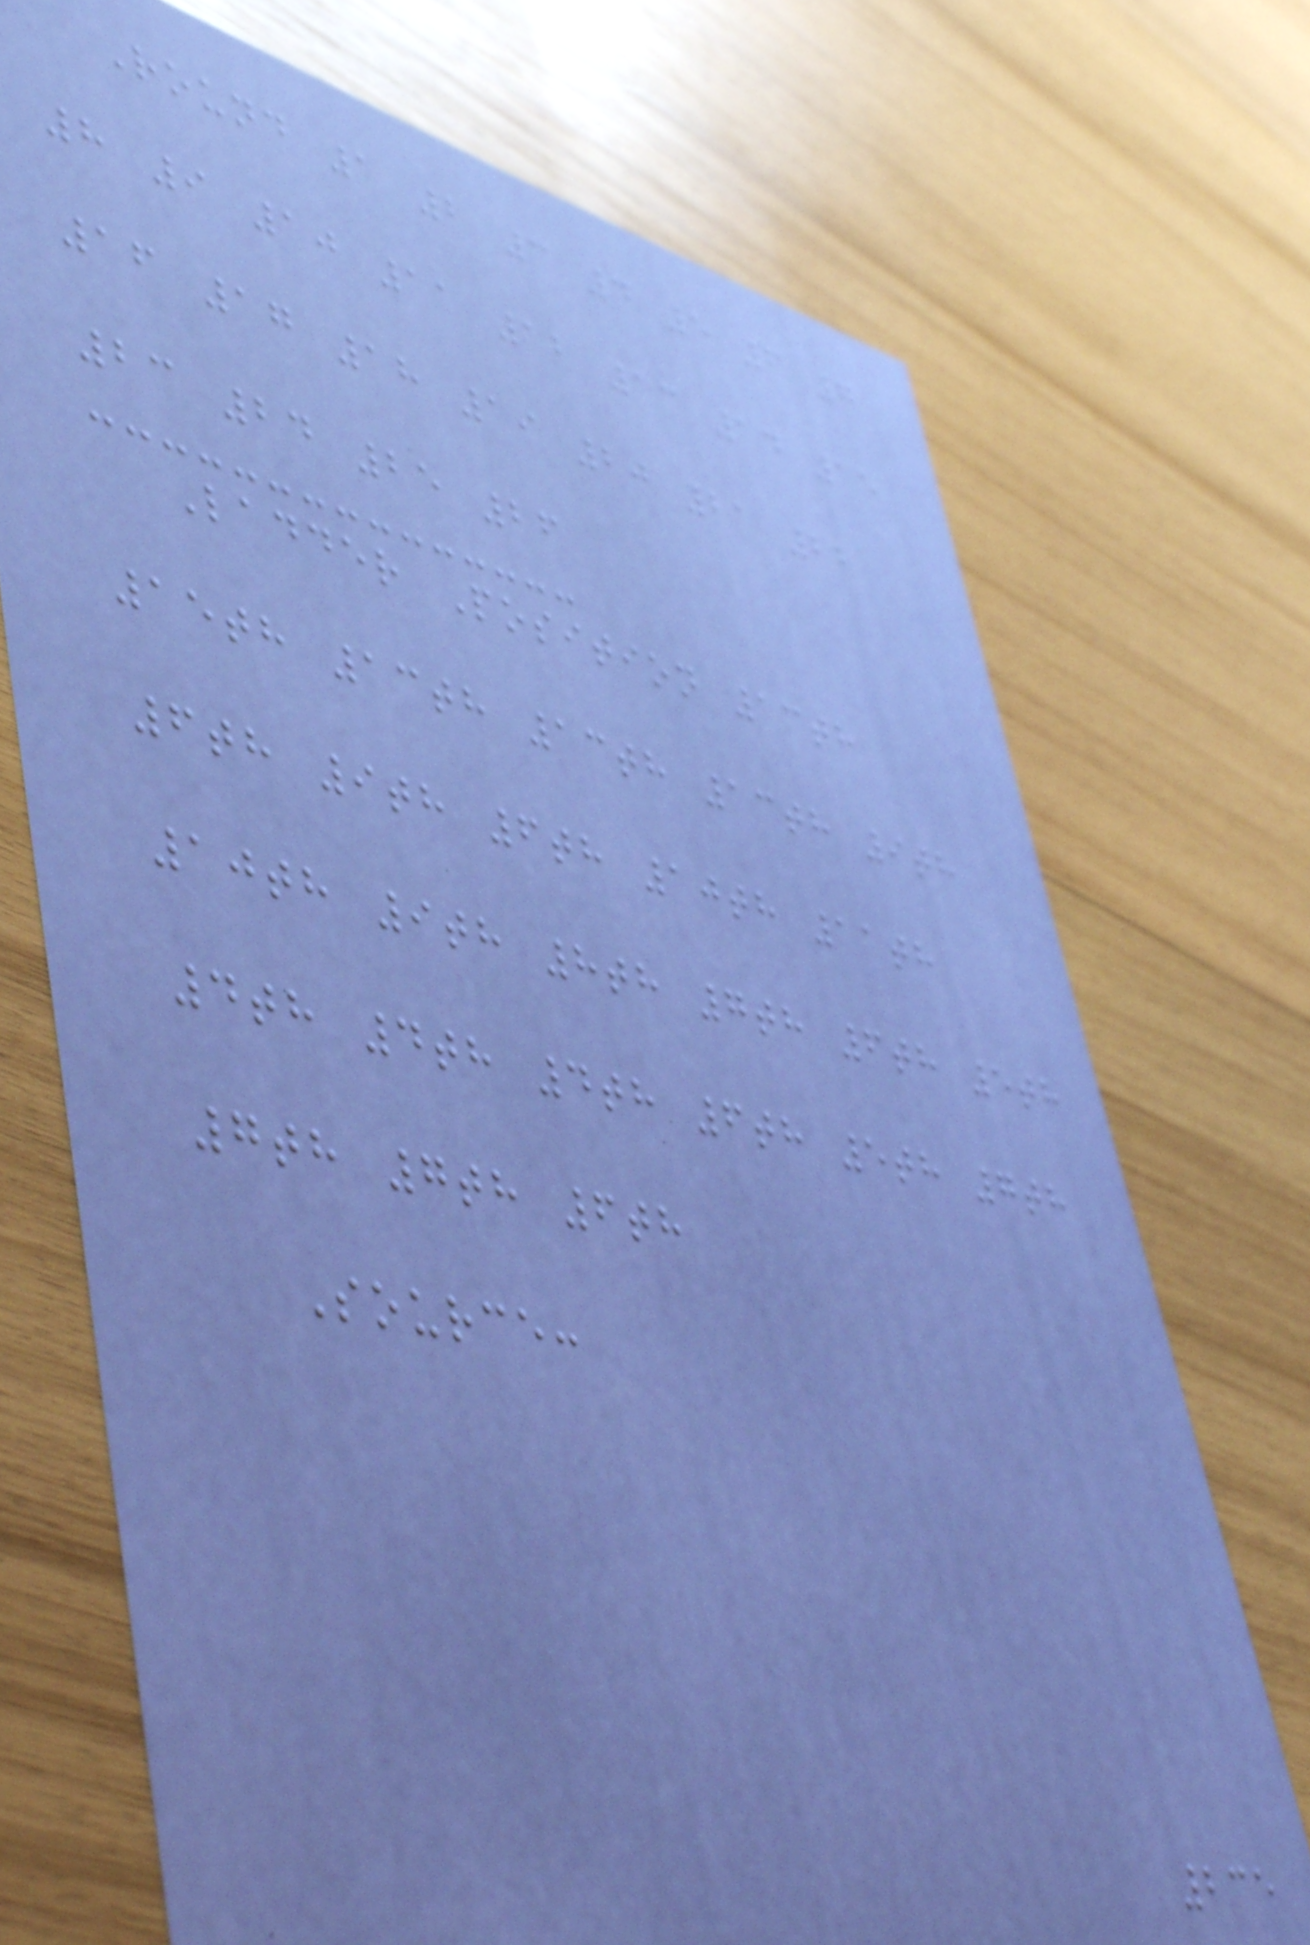Round 1 2 3 4 5 6 7
8 9 10 11 12 13 14 15
16 17 18 19 20 21 22
23 24 25 26
Ladder Position 13th
15th 13th 13th 13th 9th
6th 9th 6th 10th 11th
10th 9th 8th 7th 6th 5th
4th 4th 4th 6th 5th 7th
7th 7th 6th
Source:
235
